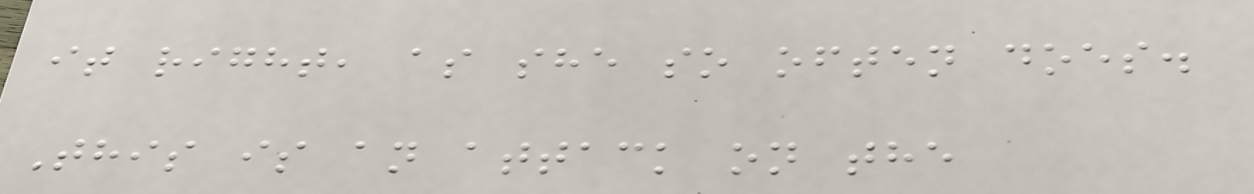it right, as she so often does.
This is an attack on the
